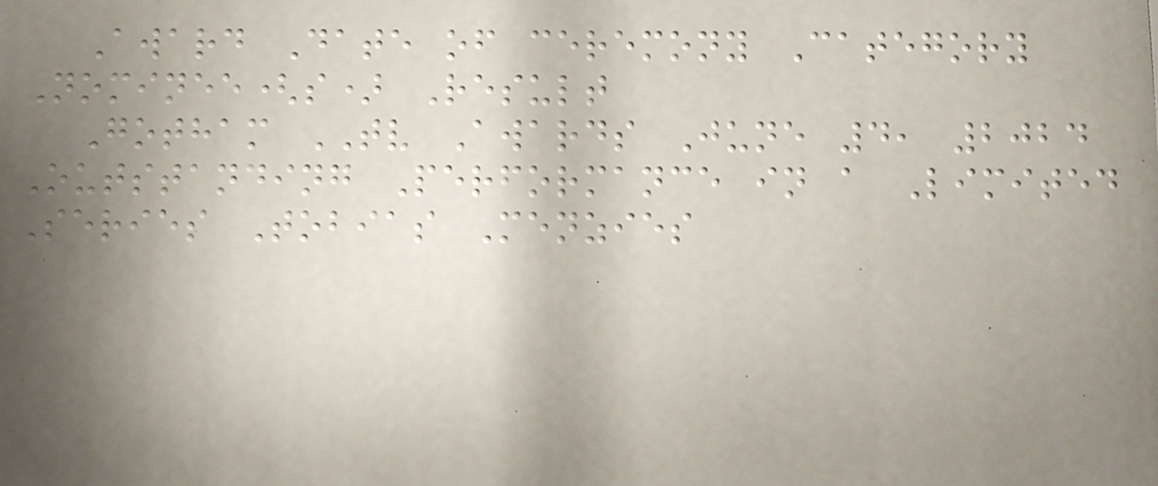Award Date of ceremony Category
Nominee(s) Result
Gotham TV Awards June 4, 2024
Outstanding Performance in a Limited
Series Tobias Menzies
